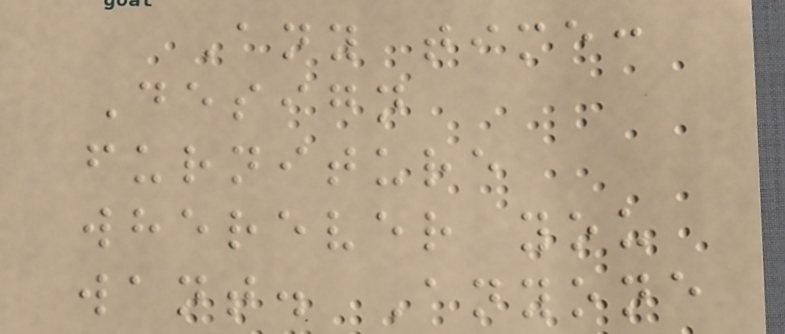Any time:
Design
furniture
wherever you
want. Anyone
